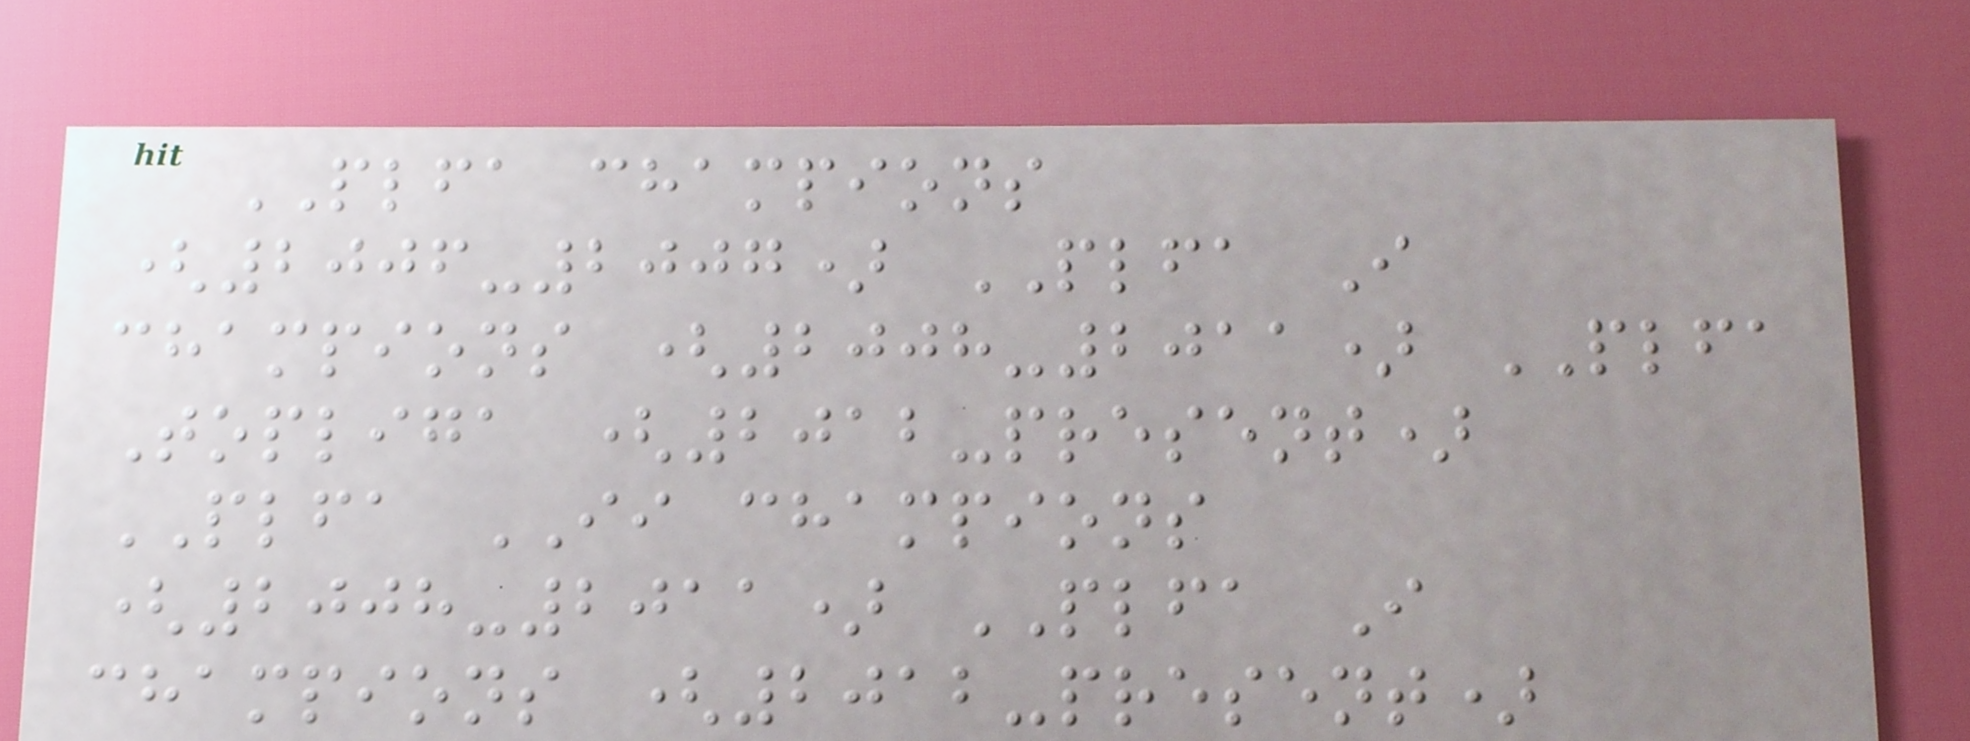PLFA champions
(2006-2007) PLFA I
champions (2008-2011) PLFA
Topliga (2012-present)
PLFA II champions
(2008-2011) PLFA I
champions (2012-present)
